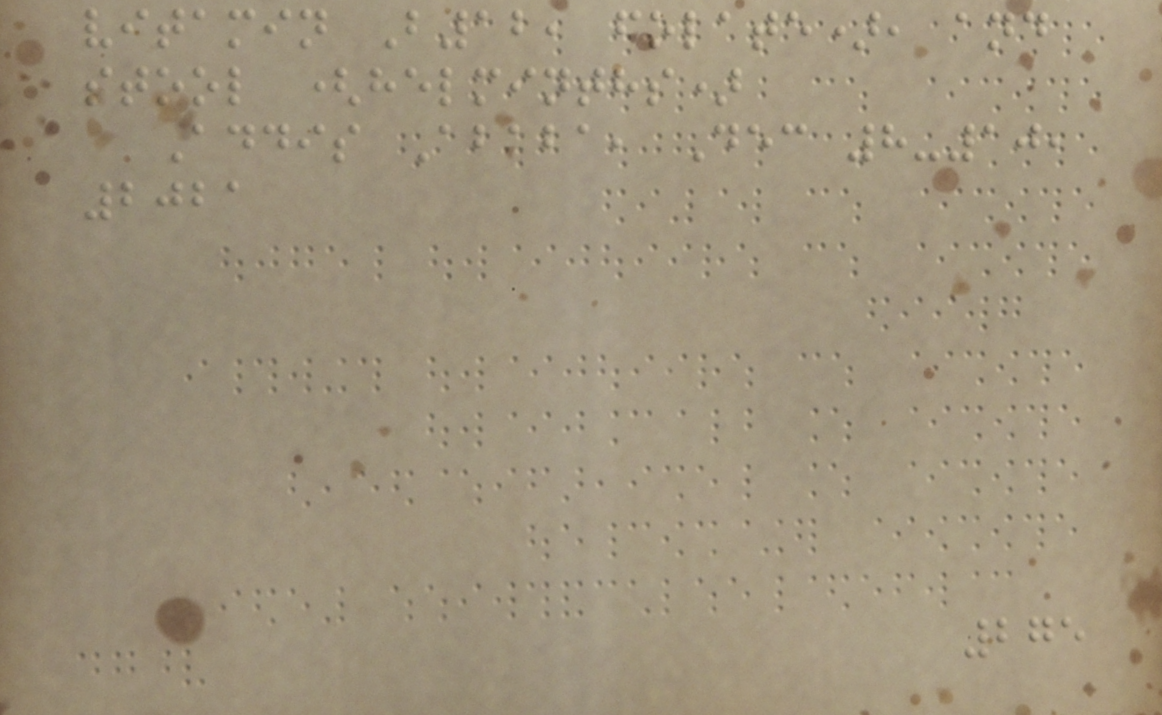vitamin B12, folate), and
stool (helminths)
Addis Ababa, Dec 8-10,
2021
275
